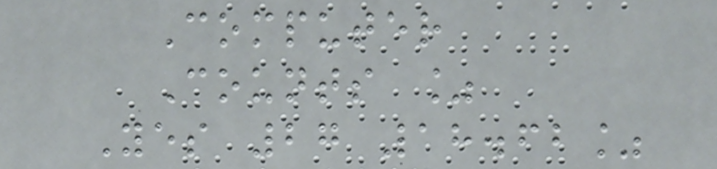Computer
Counts %
Yes 27 18.62%
